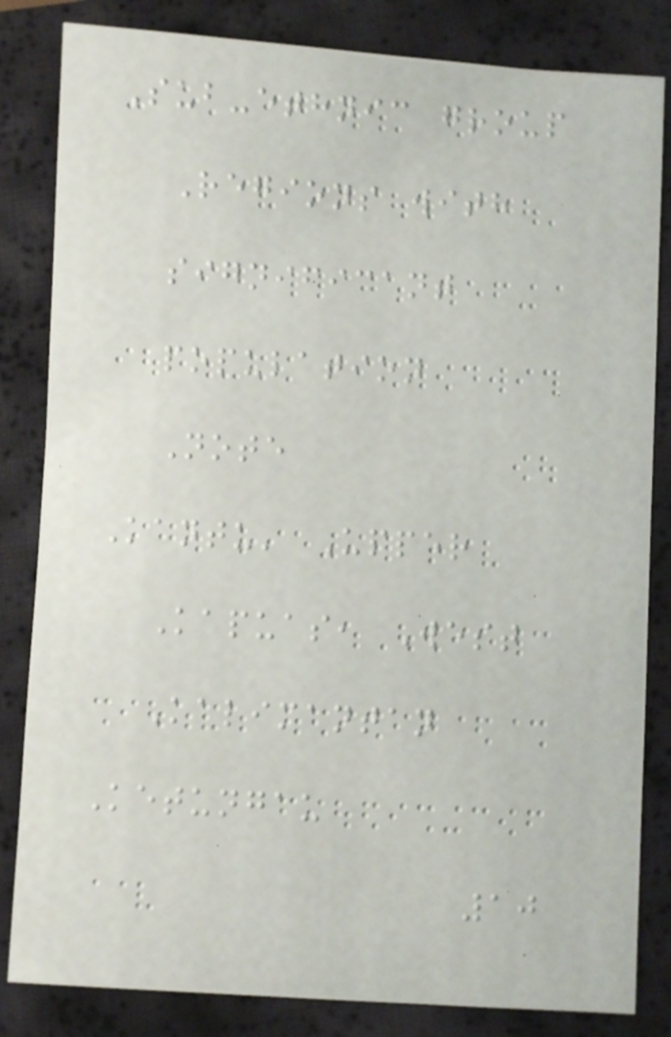Sub-ethnic group
Regions with
significant
population
Note
Kantu' Upper
Kapuas, West
Kalimantan
Ketungau
10
